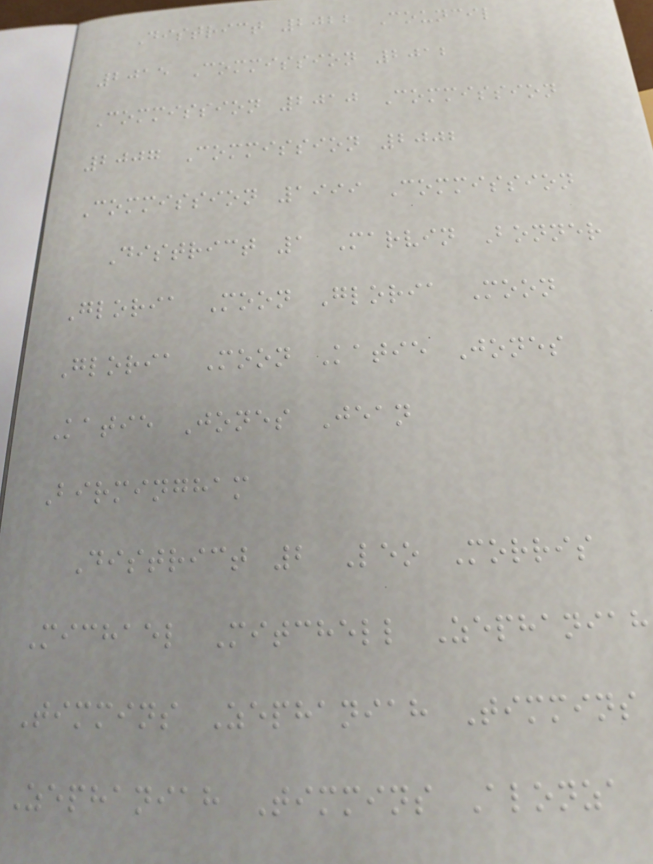District 2022 Council
2015 Commission 2012
Commission 2010 Commission
2007 Commission 2002
Commission 1999 Commission
District 1 Marvin Bonner
Gloria Moon Gloria Moon
Gloria Moon Katie Jones
Katie Jones Jean
Birmingham
District 2 Leo Morris
Michael Mitchell Zephaniah
Timmins Zephaniah Timmins
Zephaniah Timmins Alonza
